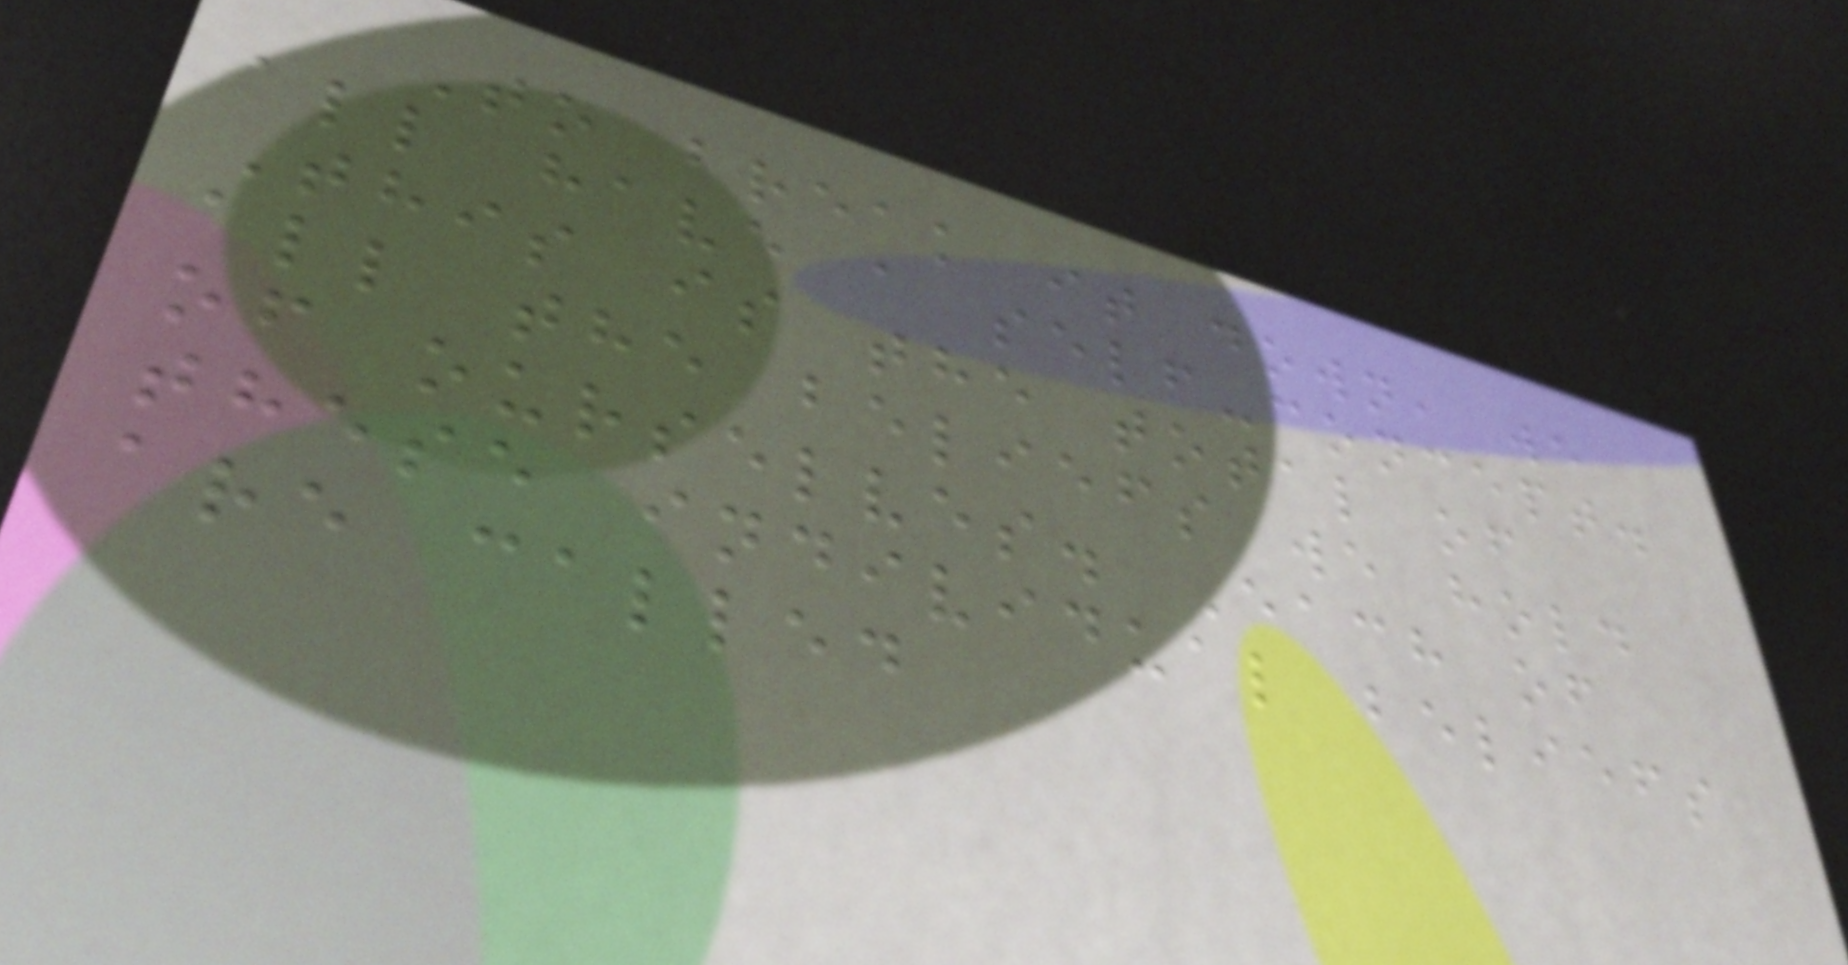To break it down, we
all have a self-concept.
This is the total of
all the beliefs we hold
of ourselves. Each of
these individual beliefs
are called
